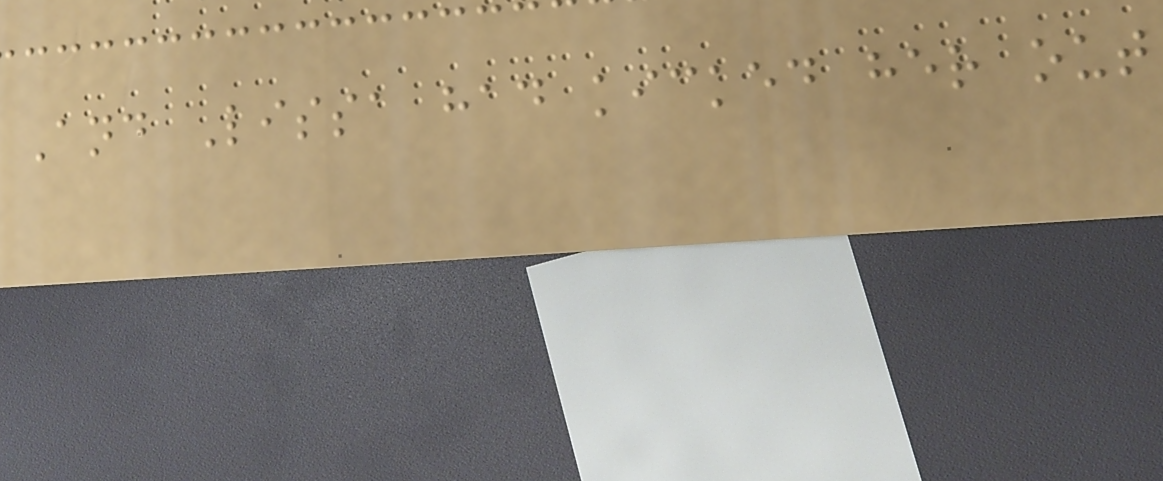And Lissa had kicked her out
